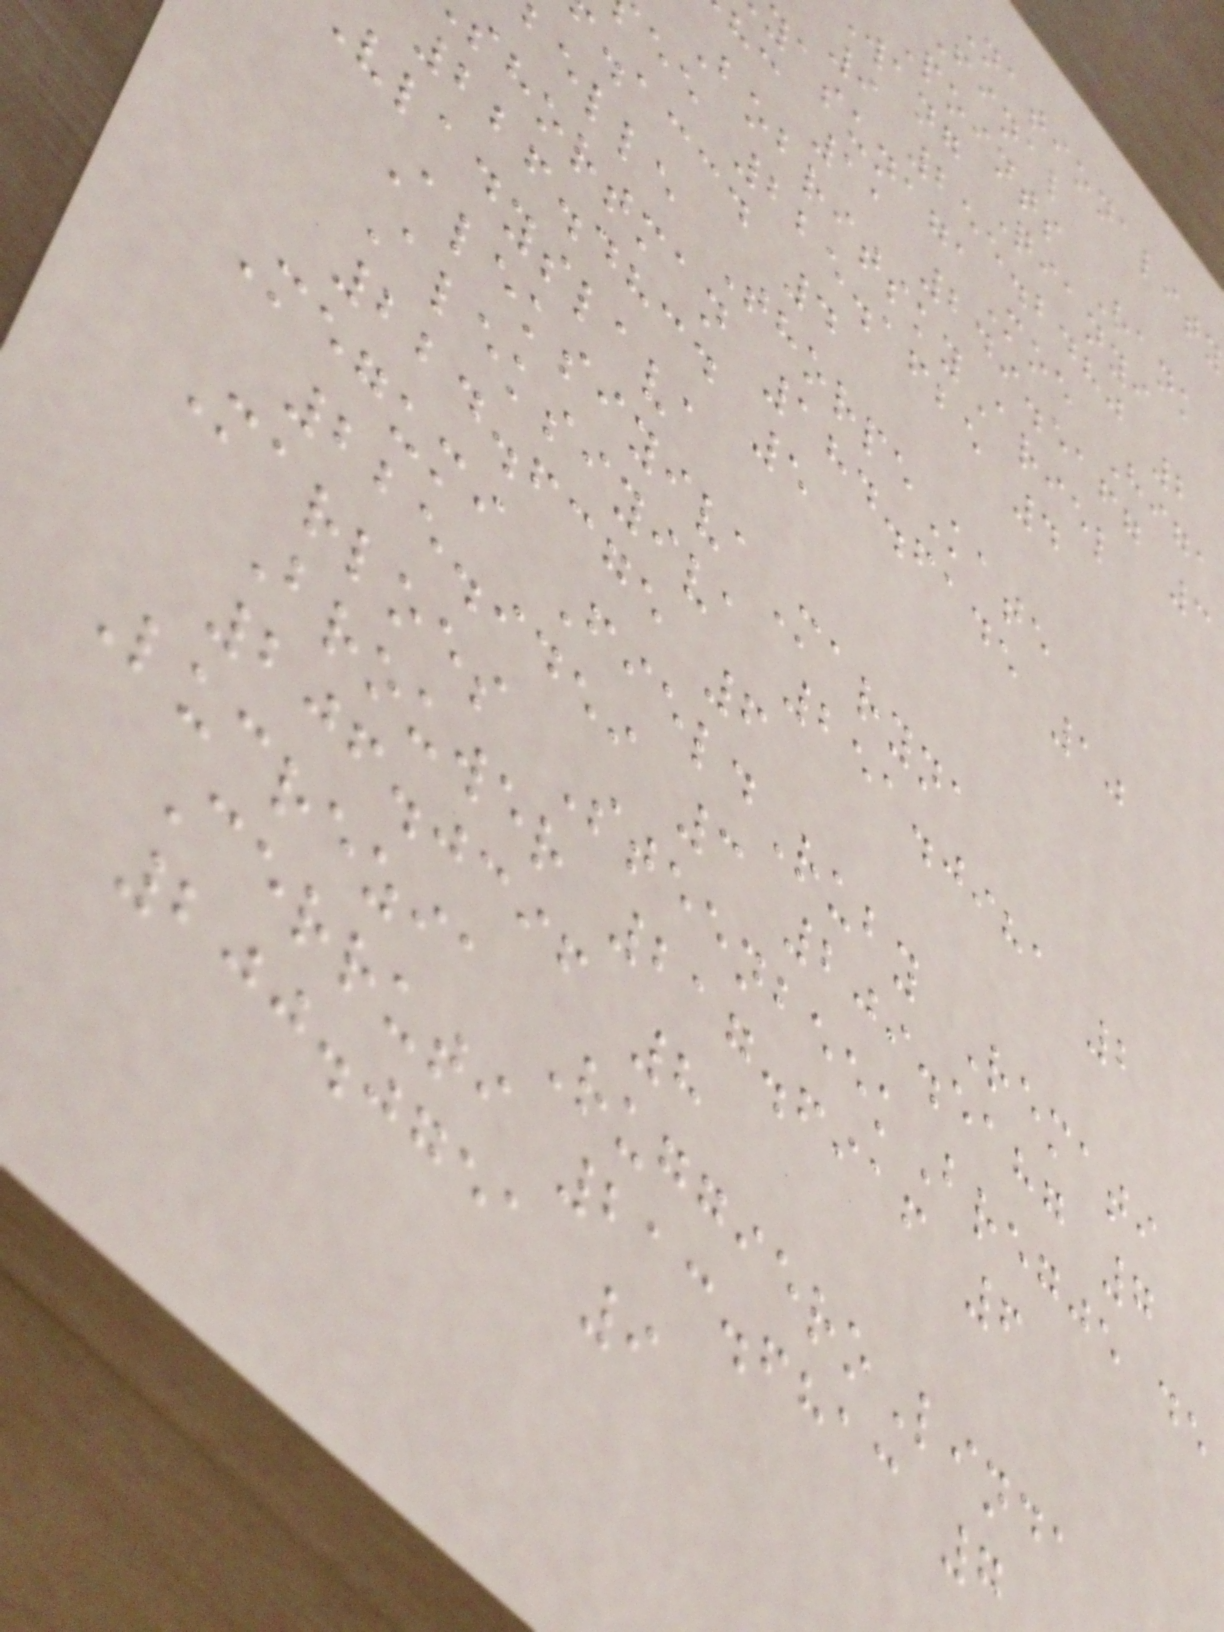Nationality
Final
Points Rank
wang Qianyi
9 255.2480 2
asunagaMoe Higa
hc 11 249.5167 3
BobritskyAriel
ee 225.1625 4
.accd 4
belle ThorpeKate
shortman 184.6145 10
226.4834 5
vladyslava
AleksiyivaMaryna
Aleksiyiva 251.0981 2
224.6375 6
Megumi FieldRuby Remati
225.9459 3 209.5187 7
Marloes SteenbeekBregje de
Brouwer 217.6916 6
206.0396 8
Lucrezia RuggieroLinda
Cerruti 213.6813 7
200.0751 9
